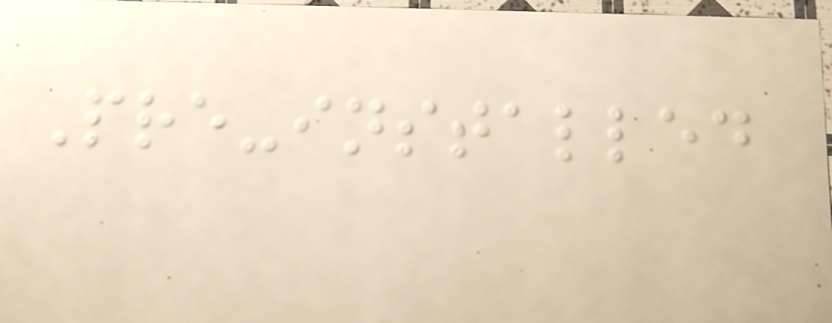Pre-installed
